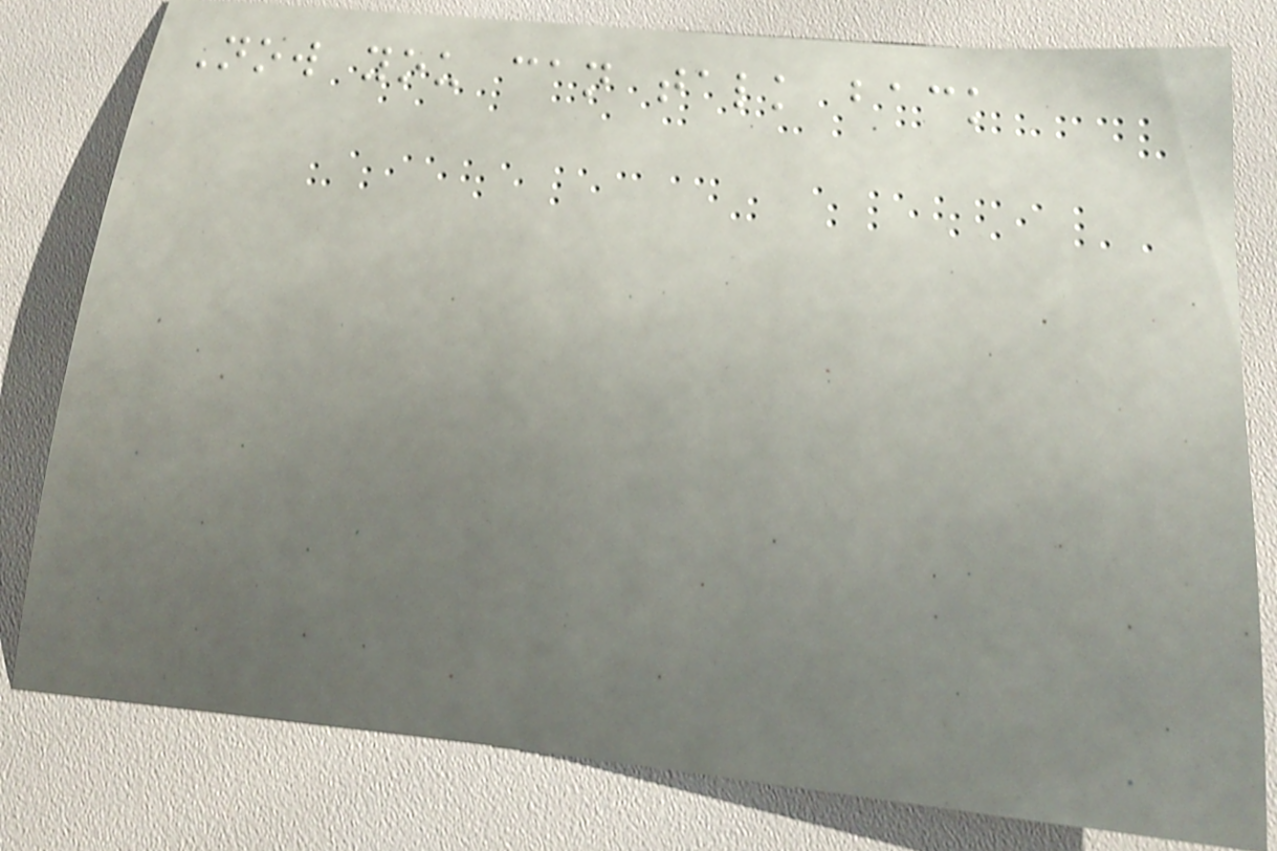Now you can talk back
